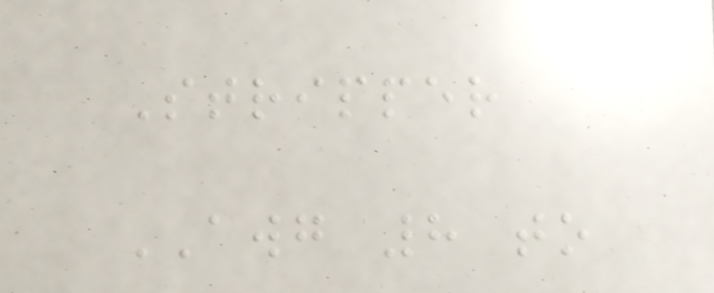Stripper
AWG 8 to
